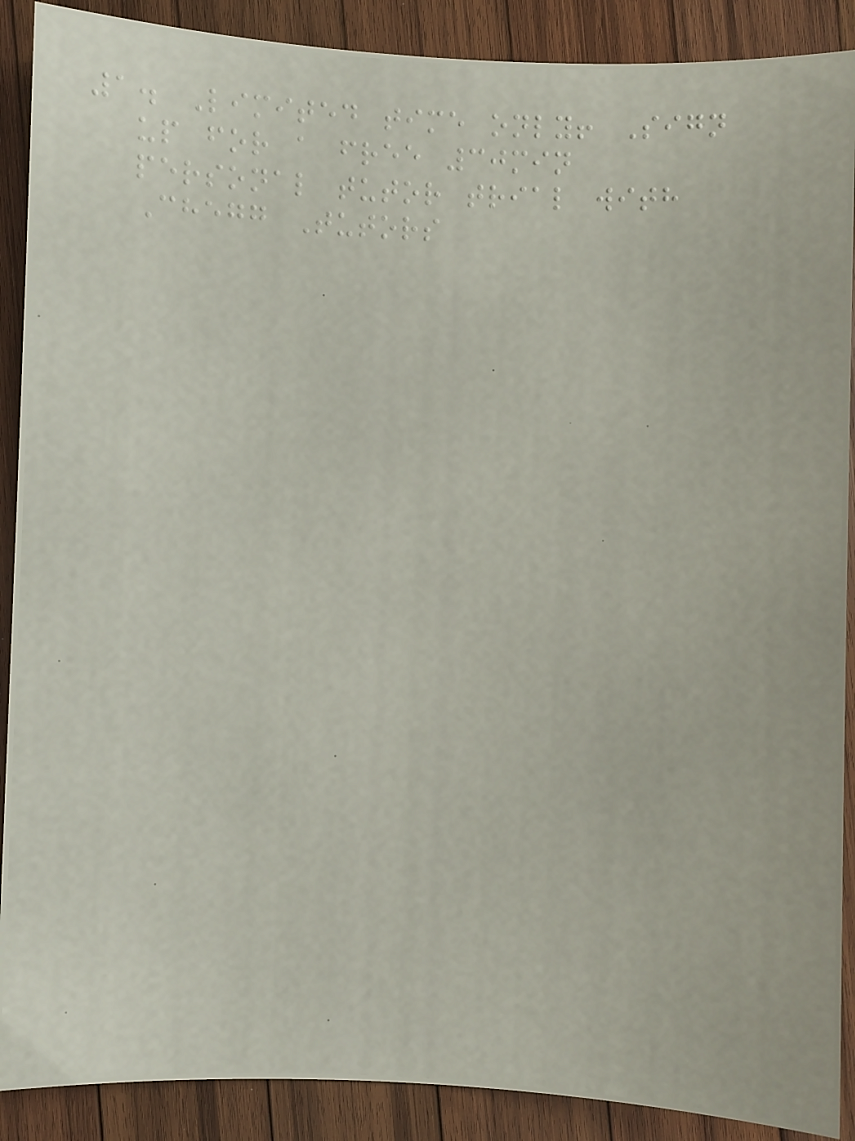1. Limited time only! Sign
up for a free 30min
personal tutor trial with
Chegg Tutors
